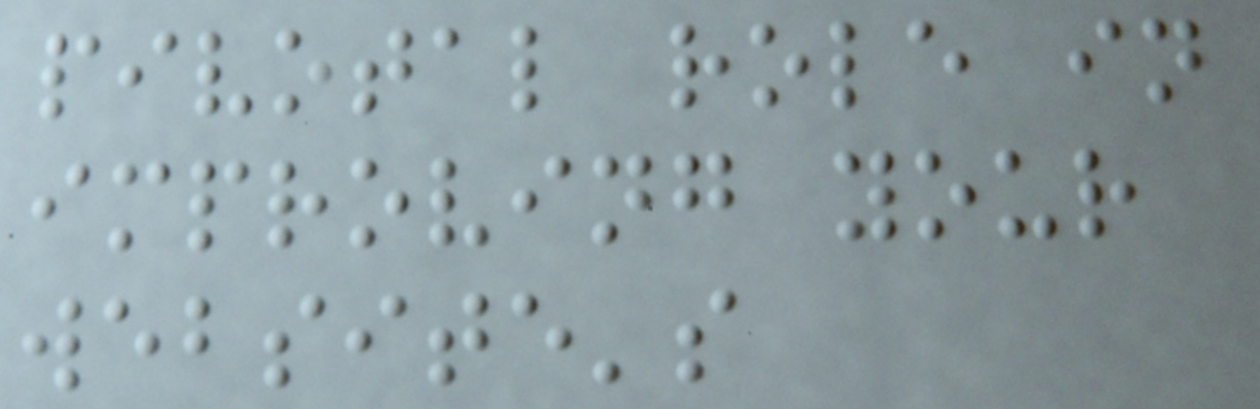pivotal role in
improving your
website's
